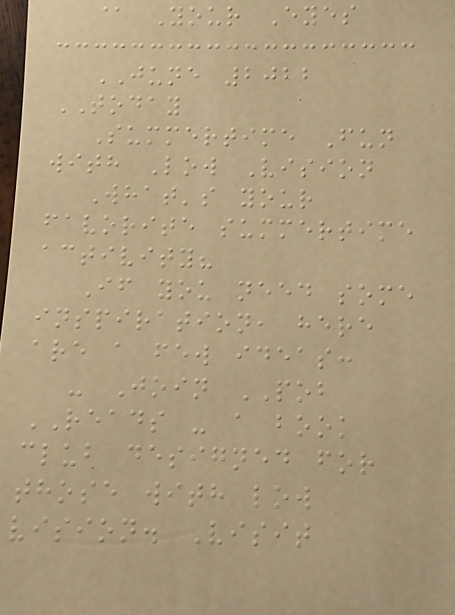@ Your Eyes
JUNE 2022
TODAY
Summertime Fun
with Low Vision
What's your
favorite summertime
activity?
If you need some
inspiration, here
are a few ideas:
- Join POB
READS - a book
club designed for
those with low
vision. Visit
